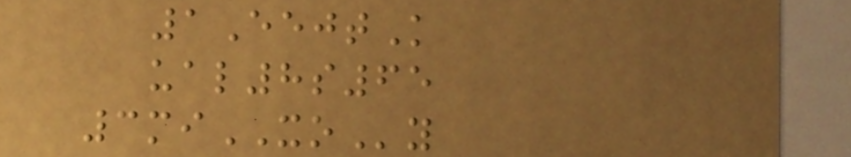1EejtK
ual8s65
3miXOy
